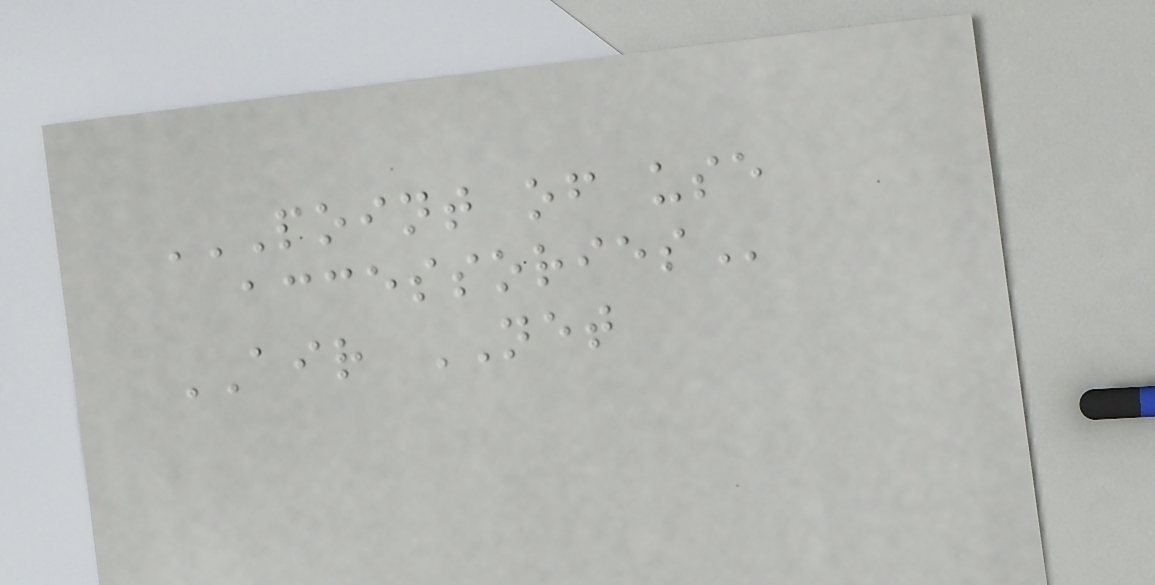POINT OF USE
ACCESSORIES
AIR NET
